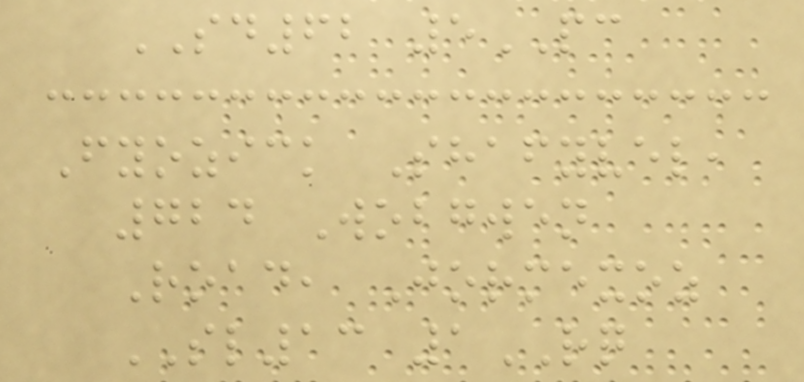SD62 5PC
Fyozick Shafyvel,
724 Wobgwen
Road, Jormexoz
SL13 1RQ
